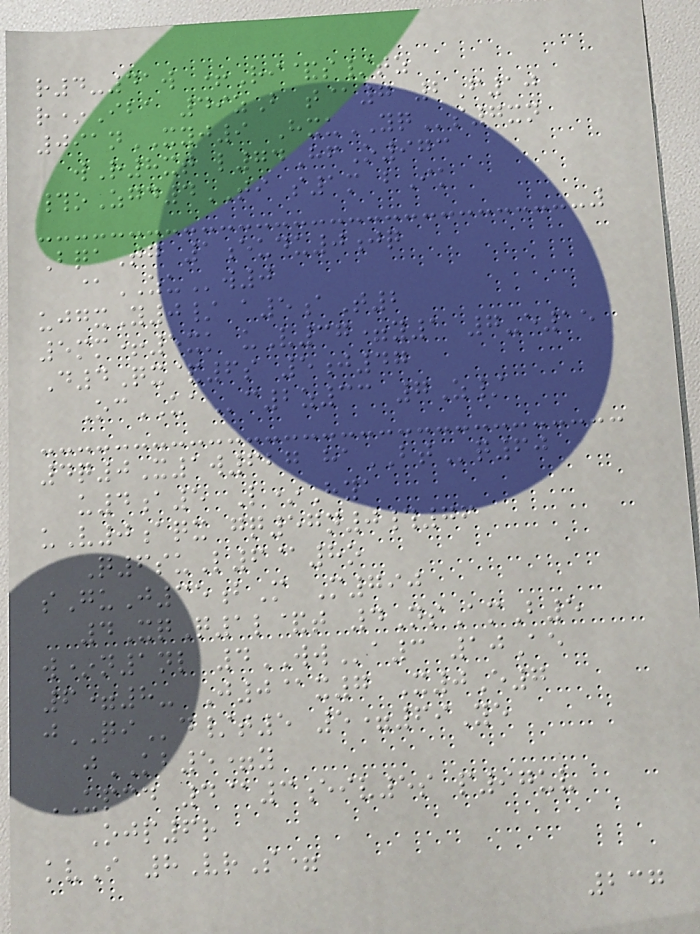r4-41w +Ri&s/tz
r*Iba 49zB t@7 2F10
091nXYJ9 HxuYQs7xn
wR8xt l74HfO973
#oZgd4TI s1m bIk
BqaTg 1eudu0jq
@ZUw0
ujgxY0/ a5aT2
5mm+5xk uV37=y1 7-e15
D4Qx&6s 5j47
OcUAc2z33 7Z/
4q0X1w627 haBTq60
u4a5 L*Hya
uV0aqx gq57n0#76
Q6suL6@8o
sGuJ35bM M790
4XqQ1l&t 4NsAmB5
w*n1nl 4WWa3 10Ae
6=8- J0@x7 X0E7
jQId/t5 5=69Ye
jKB5=y
UPCD 4@3eiv5s p97uv
Ojp6r
kvI 8VrS=
237
